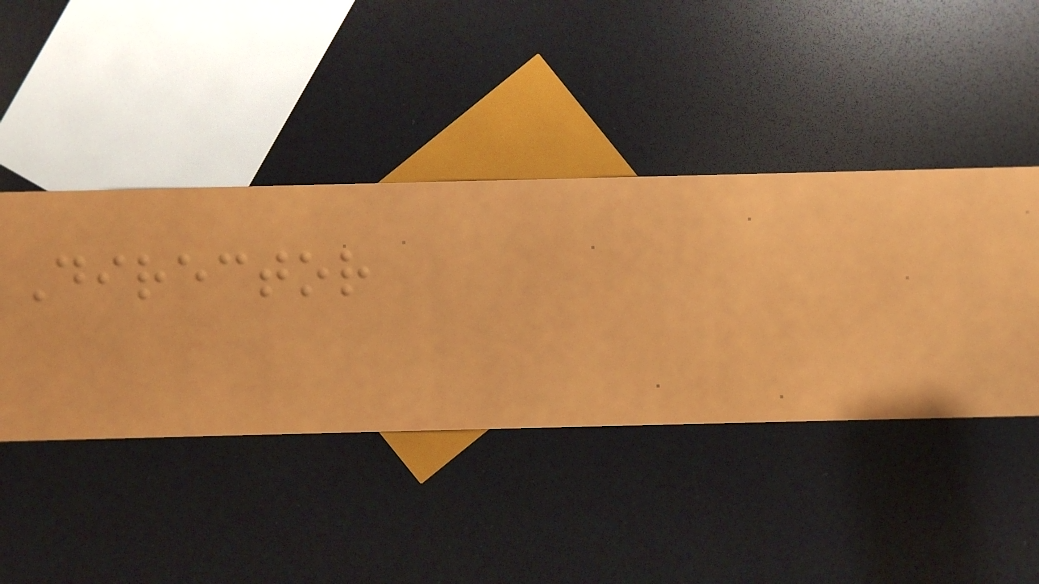Director
